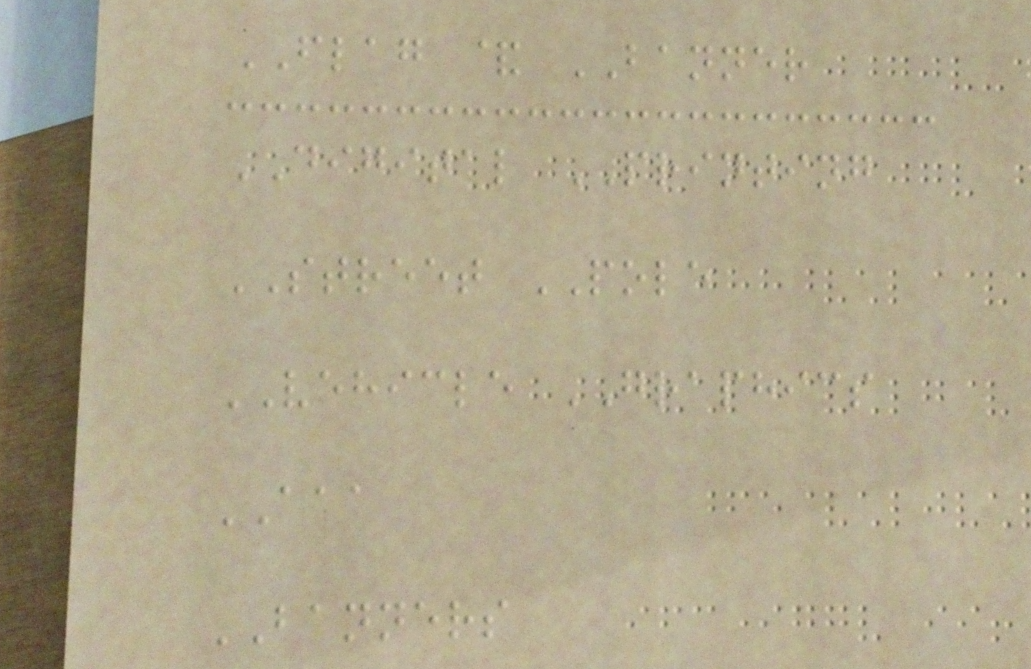FLAG & BANNER
DIGITAL PRINTING
STREET POLE
VEHICLE GRAPHICS
AAA
BANNERS
